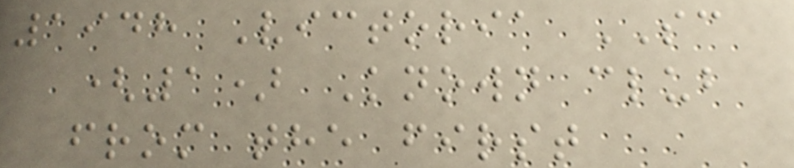1948 Victoria SC
(1) Known club
from the first
